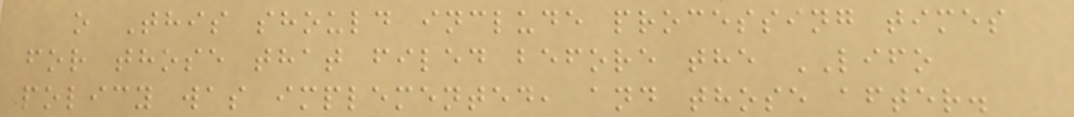o This should include processing times
for those that filed before the LIFO
policy was implemented, and those after.
